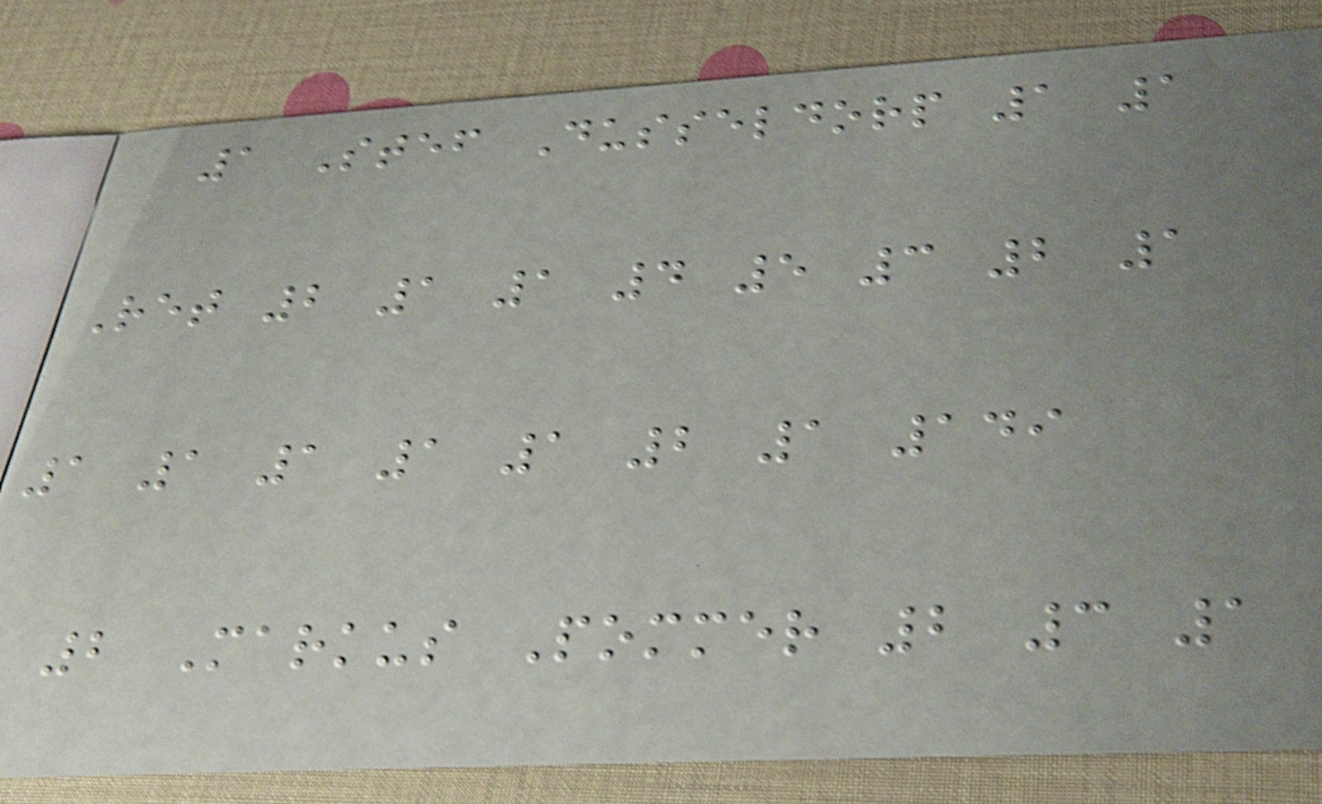1 Stef Dusseldorp 1 1
Ret 2 1 1 4 5 3 2 1
1 1 1 1 1 2 1 149
2 Markus Pommer 2 3 1
